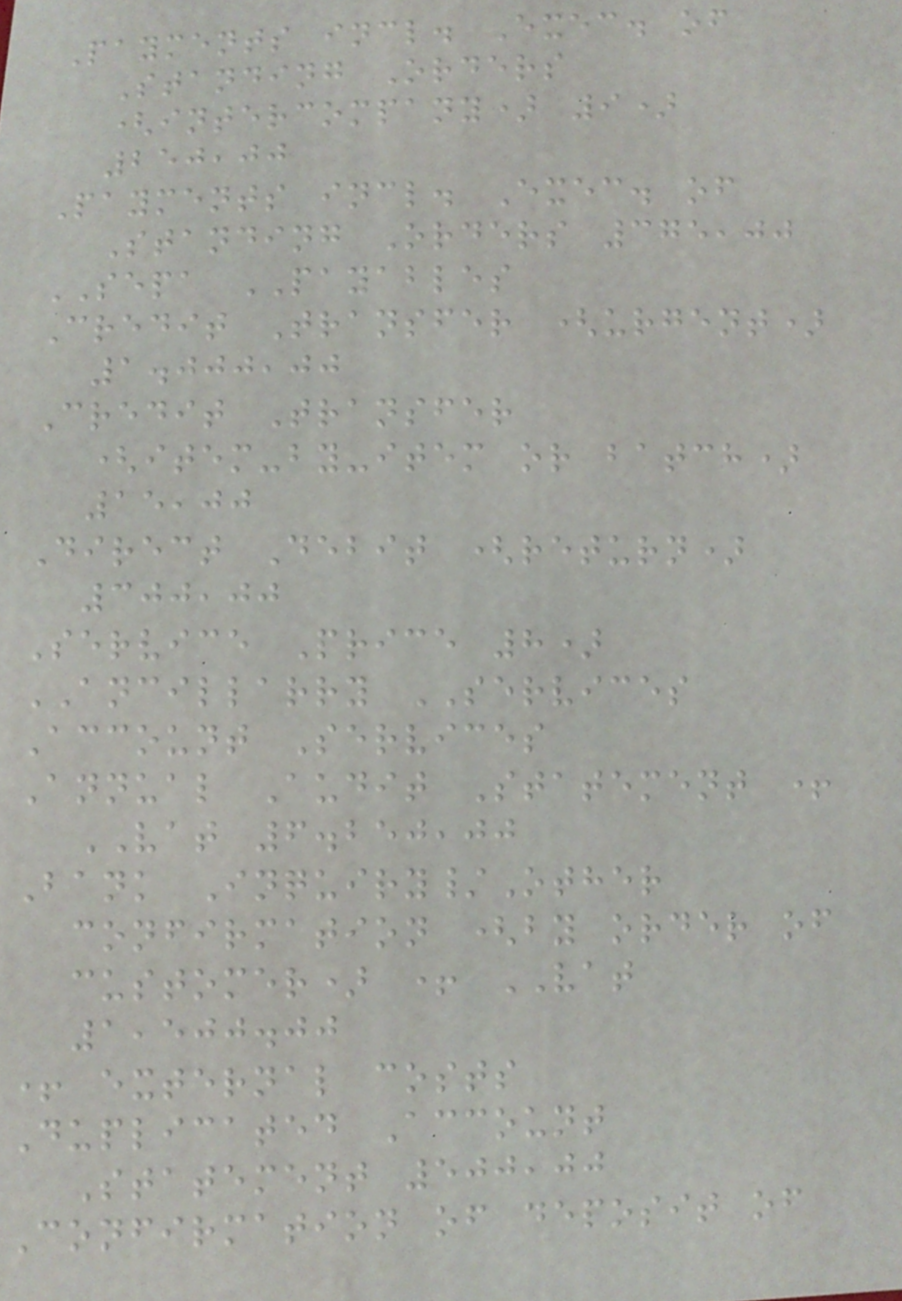Payments incl. Exec. of
Standing Orders
(intercompany) 9)
250,00
Payments incl. Exec. of
Standing Orders 375,00
SEPA PAYABLES
Credit Transfer (urgent)
1.000,00
Credit Transfer
(item-by-item or batch)
15,00
Direct Debit (return)
300,00
Service Price 8)
ANCILLARRY SERVICES
Account Services
Annual Audit Statement +
VAT 6.250,00
Bank Inquiry/Other
confirmation (by order of
customer) + VAT
1,500.00
+ external costs
Duplicated Account
Statement 500,00
Confirmation of deposit of
